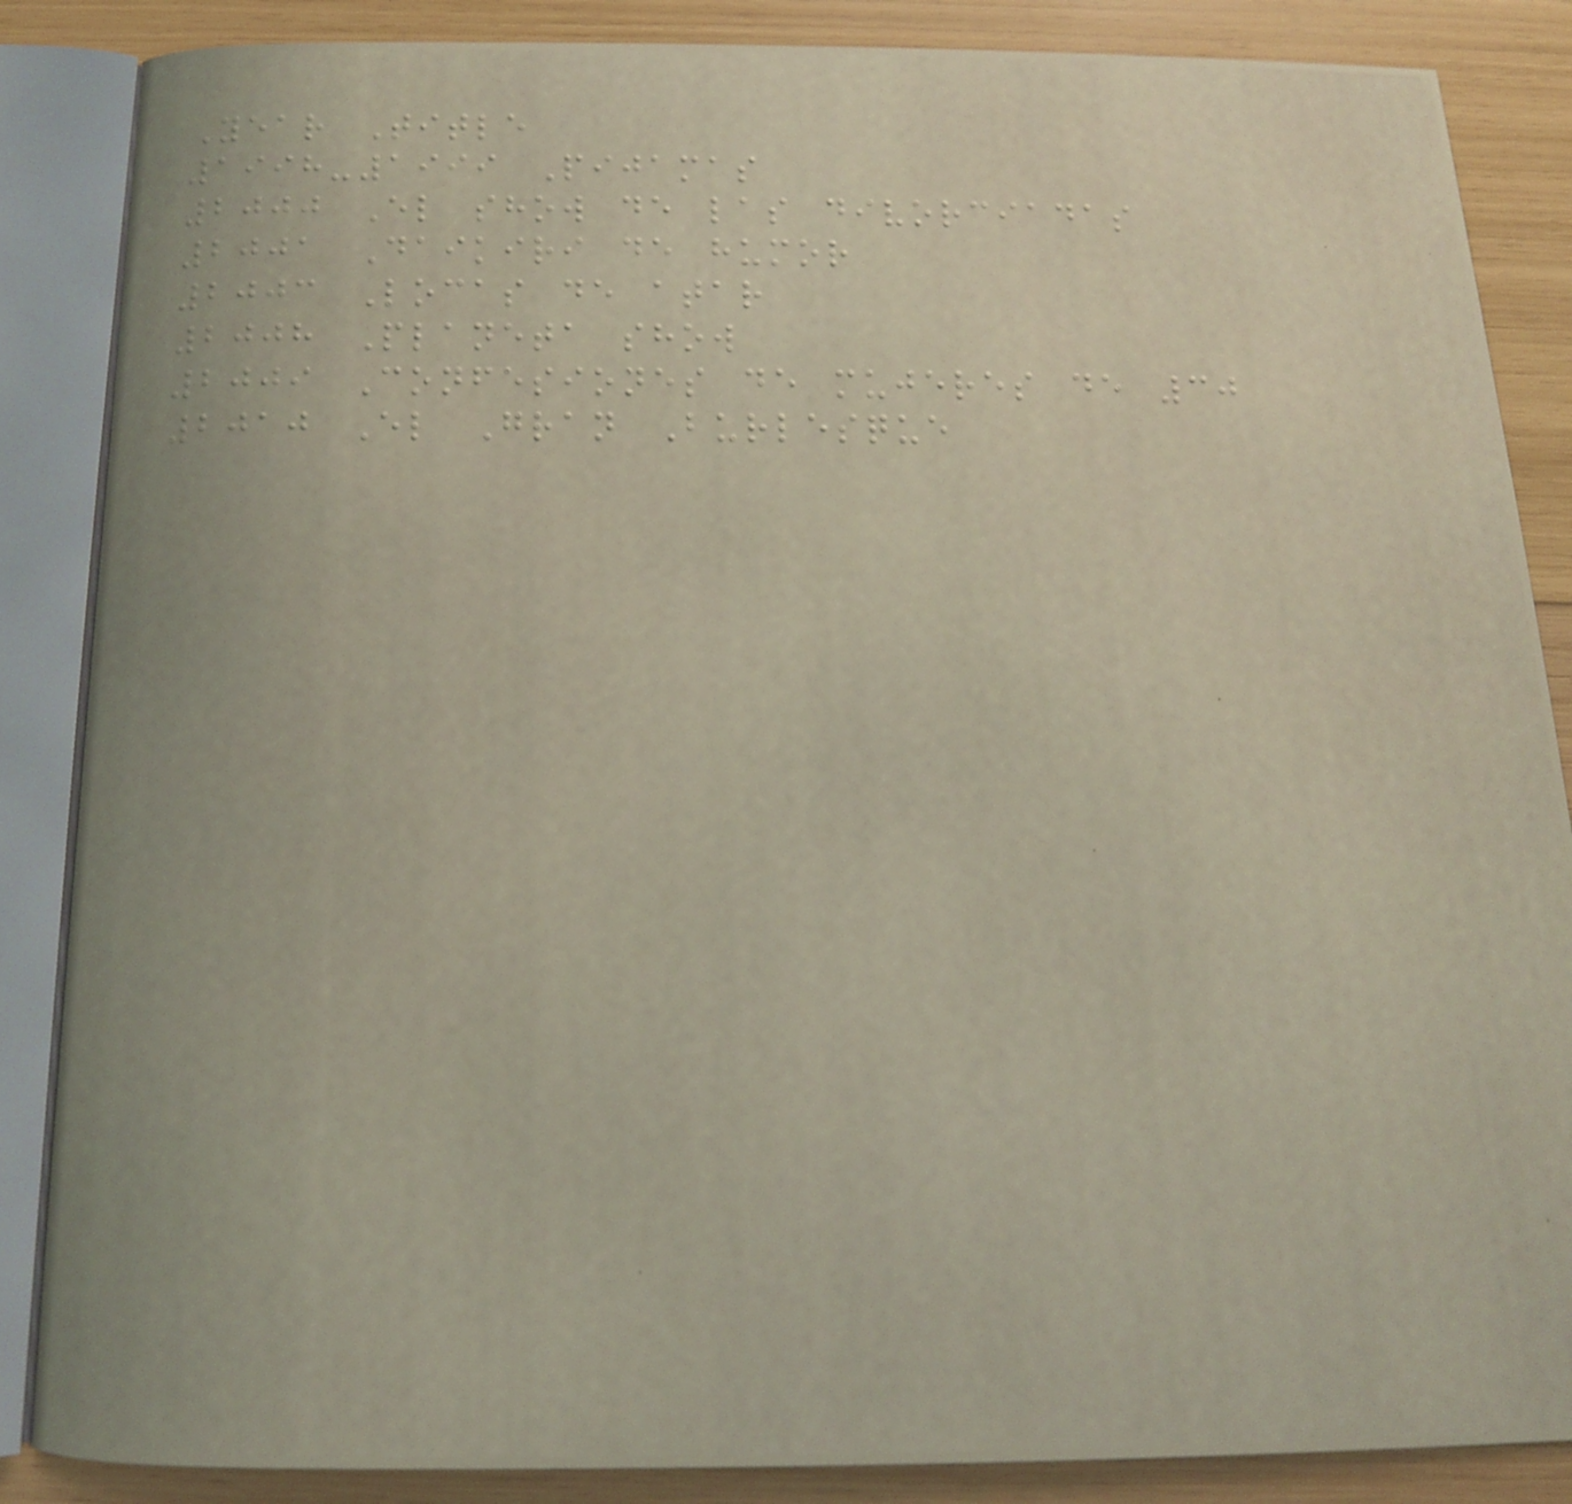Year Title
1998-1999 Pijamas
2000 El show de las divorciadas
2001 Daikiri de humor
2003 Locas de atar
2008 Planeta show
2009 Confesiones de mujeres de 30
2010 El Gran Burlesque
